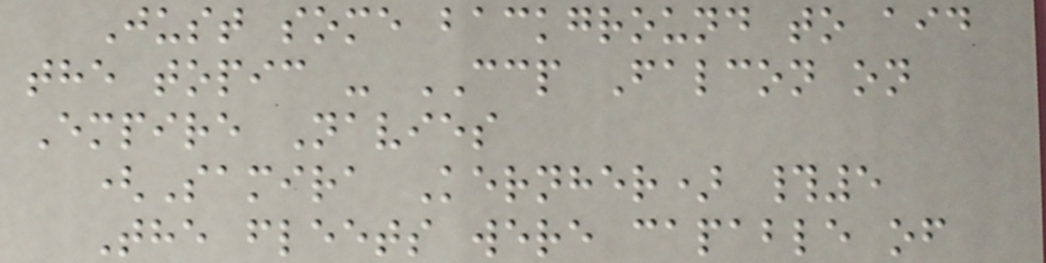Just some background to aid
the topic - CCP Falcon on
Empire Navies
(Samira Kernher) #5
The fleets were capable of
